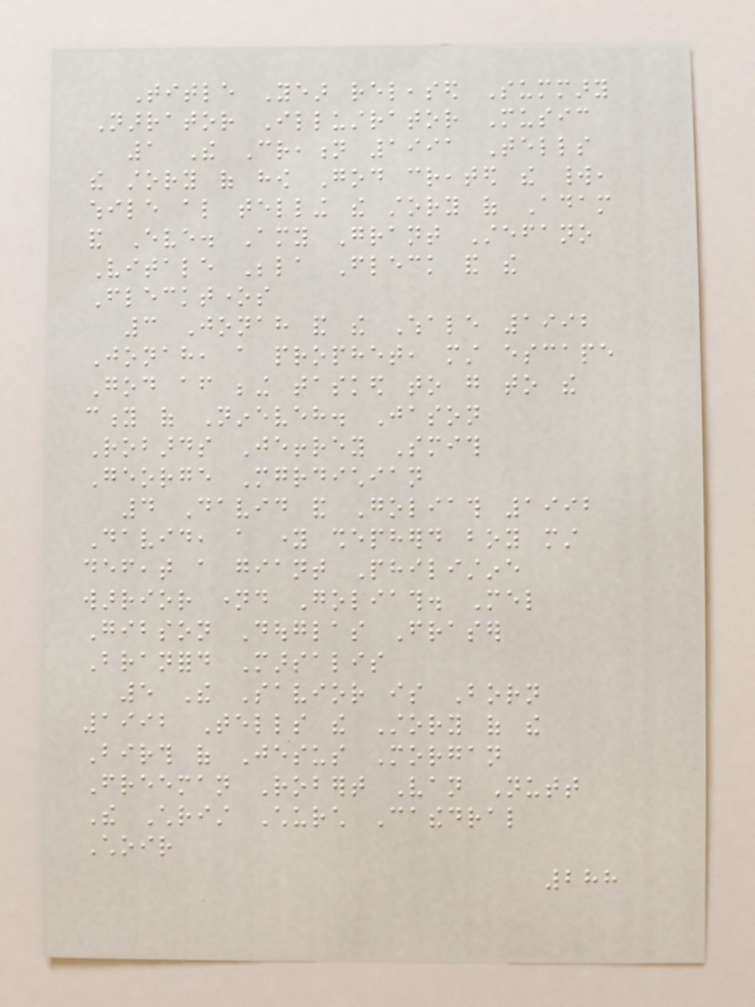Title Year released Summary
Narrator Illustrator Music
1 The Creation 1991 Tells
the story of how God created the world,
while also telling the story of Adam
and Eve. Amy Grant Stefano
Vitale Bela Fleck and the
Flecktones
3 Jonah and the Whale 1992
Jonah, a prophet, must escape
God after being tasked to go to the
city of Nineveh. Jason
Robards Jeffrey Smith
George Mgrdichian
4 David and Goliath 1992
David, a young shepherd boy must
defeat a giant Philistine
warrior named Goliath. Mel
Gibson Douglas Fraser
Branford Marsalis
5 The Savior is Born
1992 Tells the Story of the
Birth of Jesus Morgan
Freeman Robert Van Nutt
The Christ Church Cathedral
Choir
288
